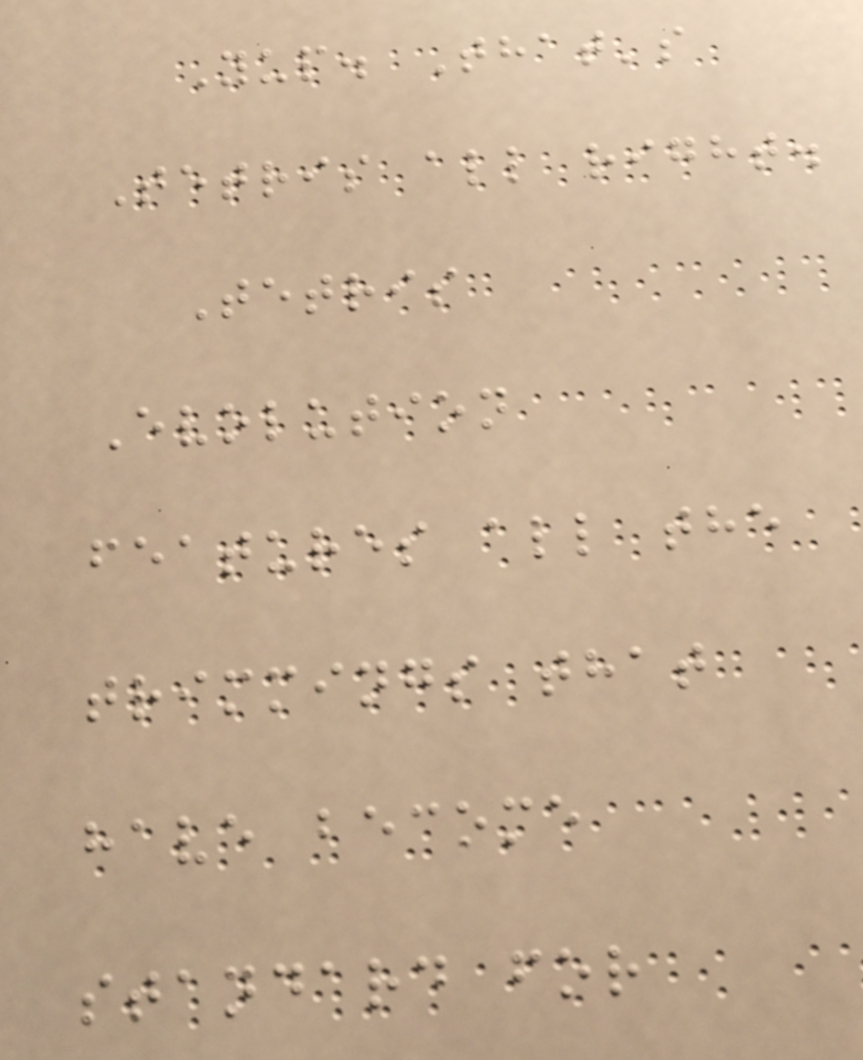Yup. That's
Tetris all right.
Tetris
Evolution
features all the
trimmings that
have become
standard for
